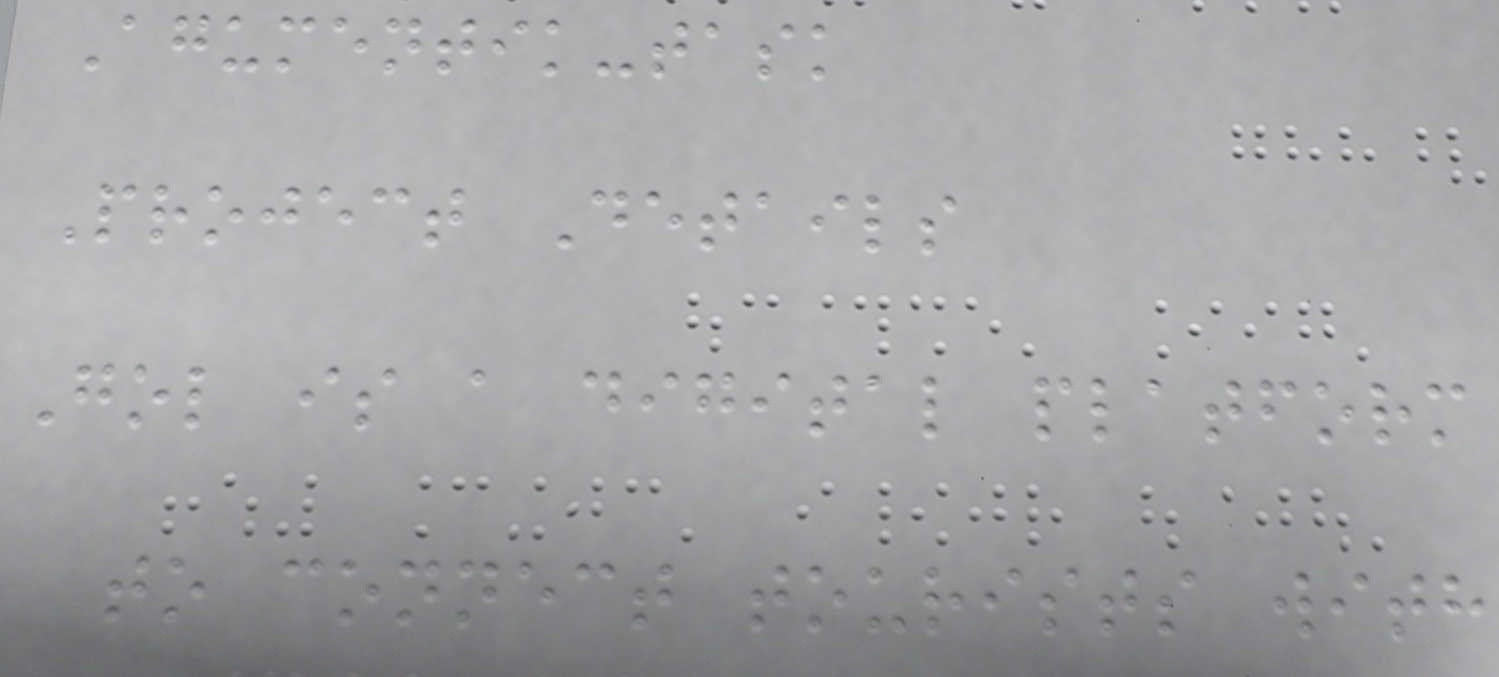Agumentik-task
Project Details
Gol is a digital platform
to connect tourists with
